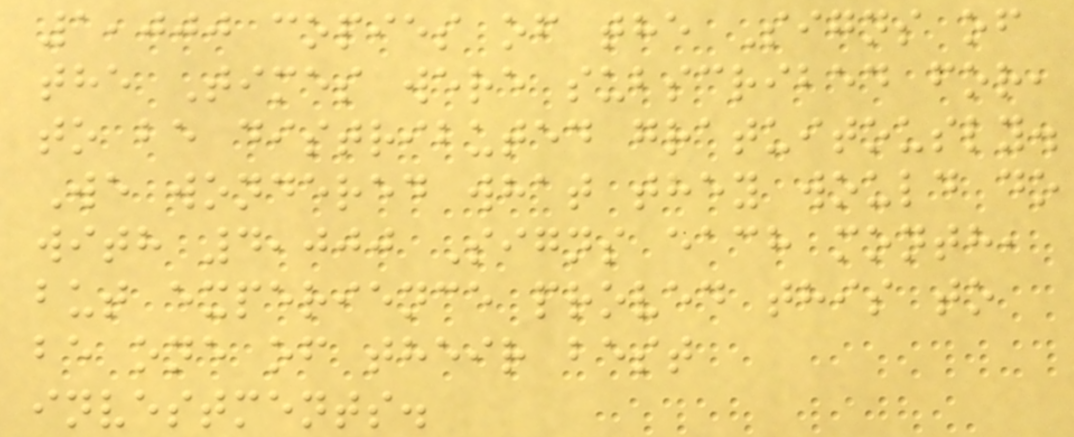1,000 copies of the Signs of
the Times were subscribed for,
to be distributed gratuitously.
We wondered what they would do
with 4,000 Signs each month,
but experience proved this to
be one of their best
investments.
